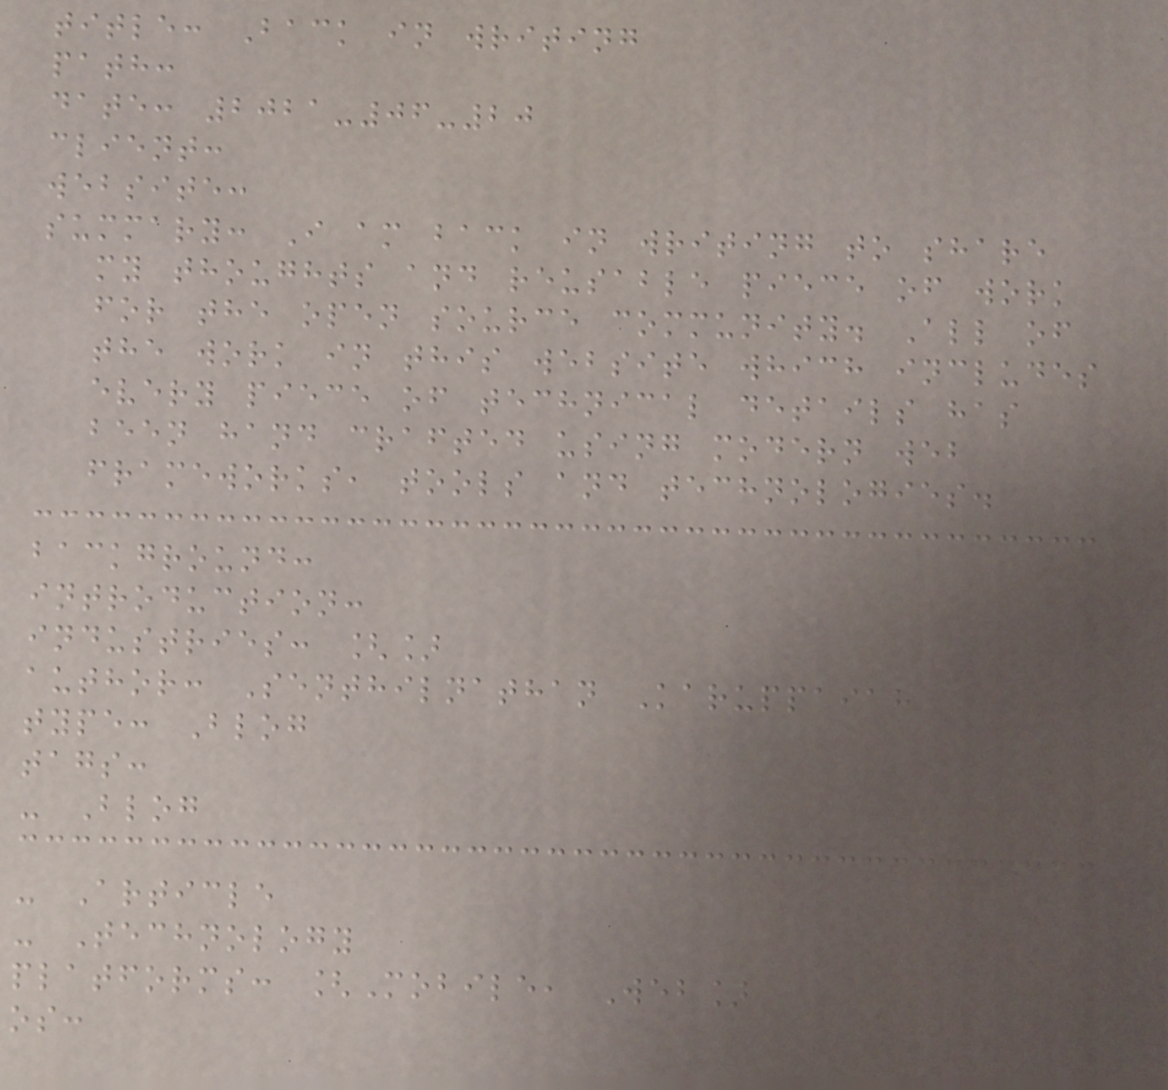title: Back in writing
path:
date: 2021-06-20
client:
website:
summary: I am back in writing to share
my thoughts and reusable piece of work
for the open source community. All of
the work in this website which includes
every piece of technical details has
been hand crafted using modern web
frameworks, tools and technologies.
background:
introduction:
industries: []
author: Senthilnathan Karuppaiah
type: Blog
tags:
- Blog
- Article
- Technology
platforms: [Mobile, Web]
os:
